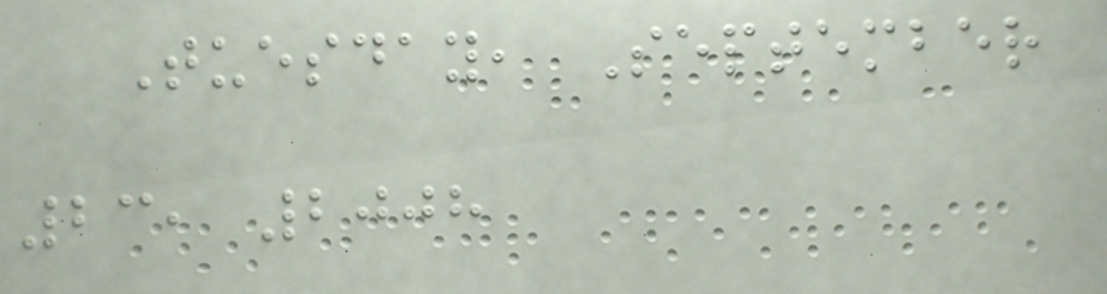Tuesday, September
23, 2008
